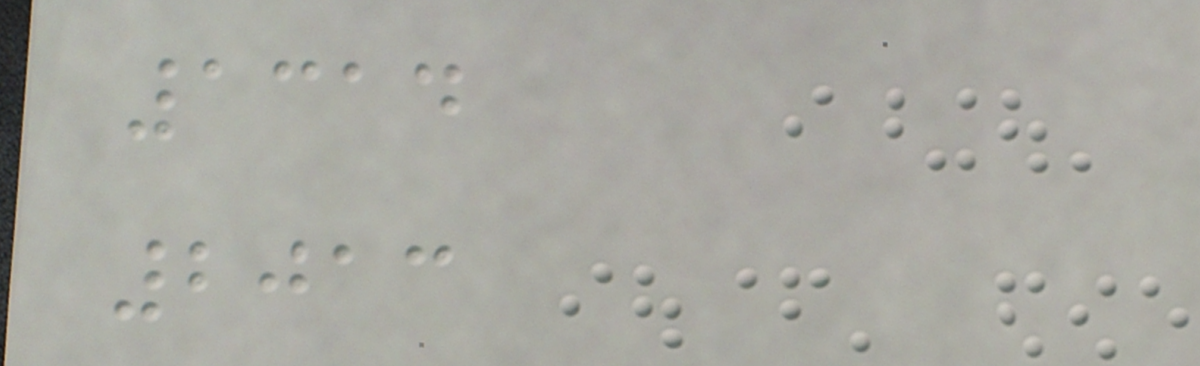1314
2013
